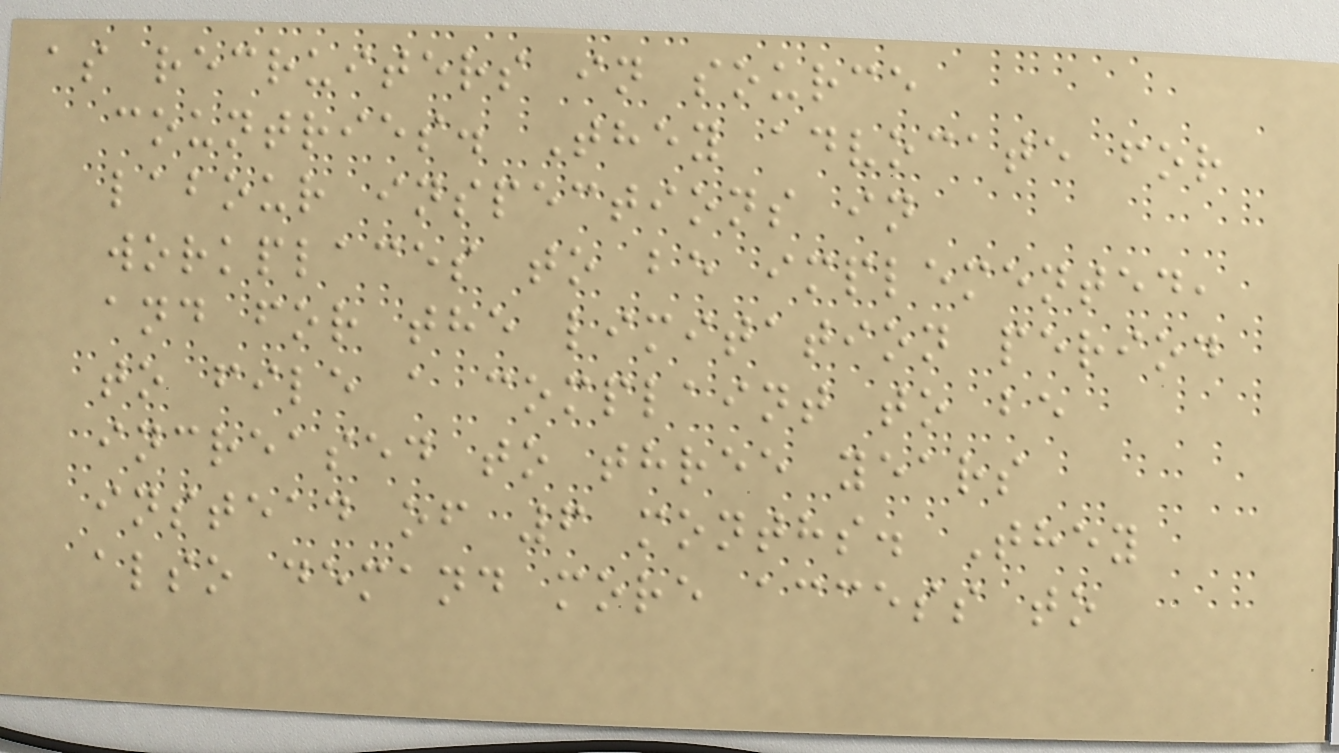as recruiters in source
countries. They advocate for
labour inspections in
workplaces to be implemented,
and for the limitation period
to file a complaint to be
increased to three years
instead of 6 months. They
also demand more access to
